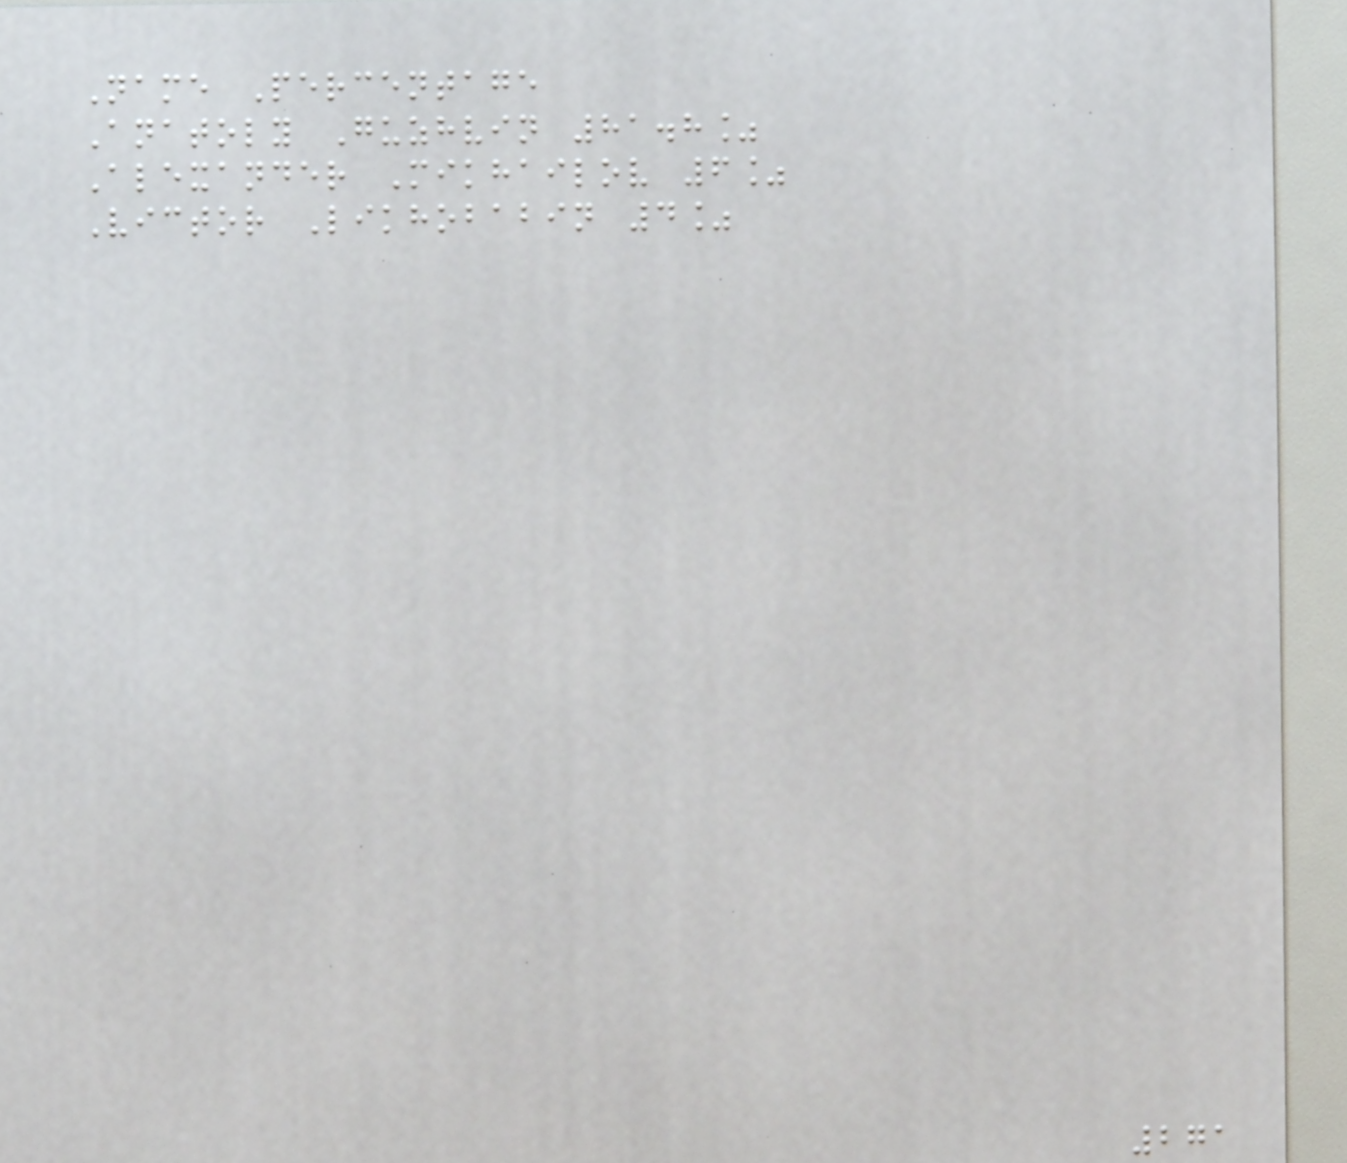Name Percentage
Anatoly Guzhvin 81.8%
Alexander Mikhailov 6%
Victor Likhobabin 4%
271
